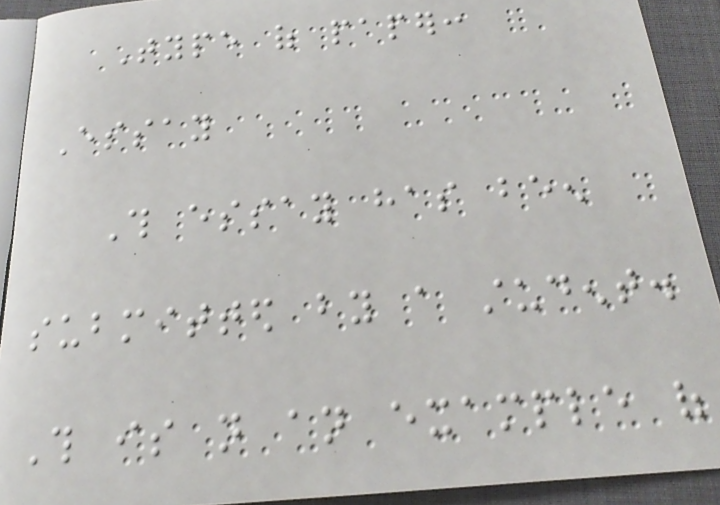Type of paper:
Essay
This essay has been
submitted by a student.
This is not an example of
